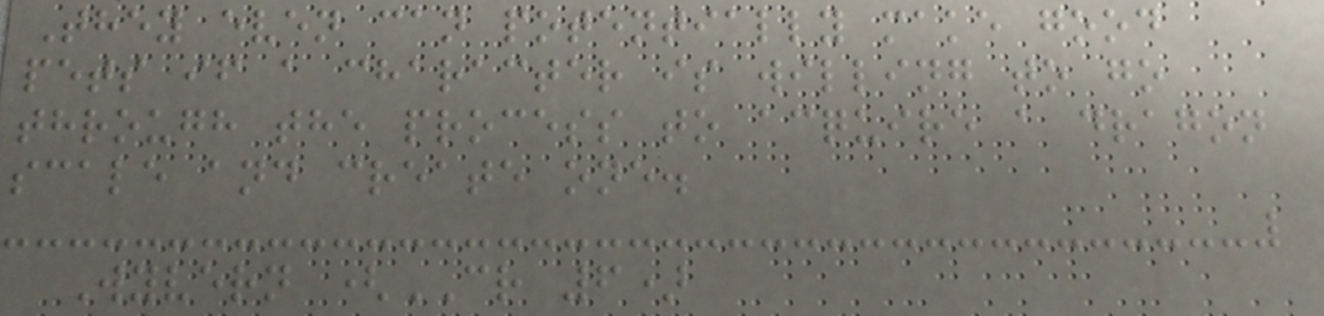They even can potentially make good
pets if a character is willing to go
through the process to acquire a dragon
scale and create one.
Wyvern (CR 6)
